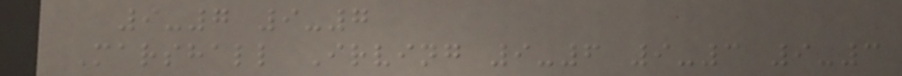9-7 9-7
Marshall Irving 9-6 9-3 9-3
